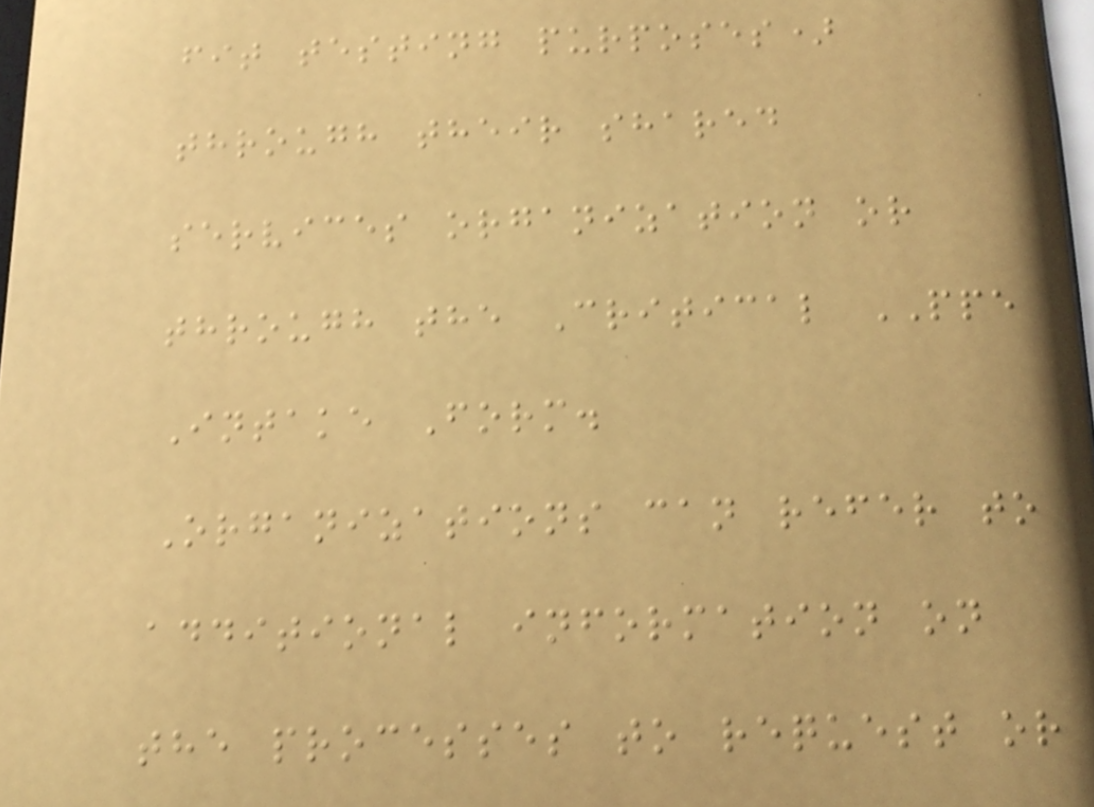fit testing purposes)
through their shared
services organization or
through the Critical PPE
Intake Form.
Organizations can refer to
additional information on
the processes to request or
